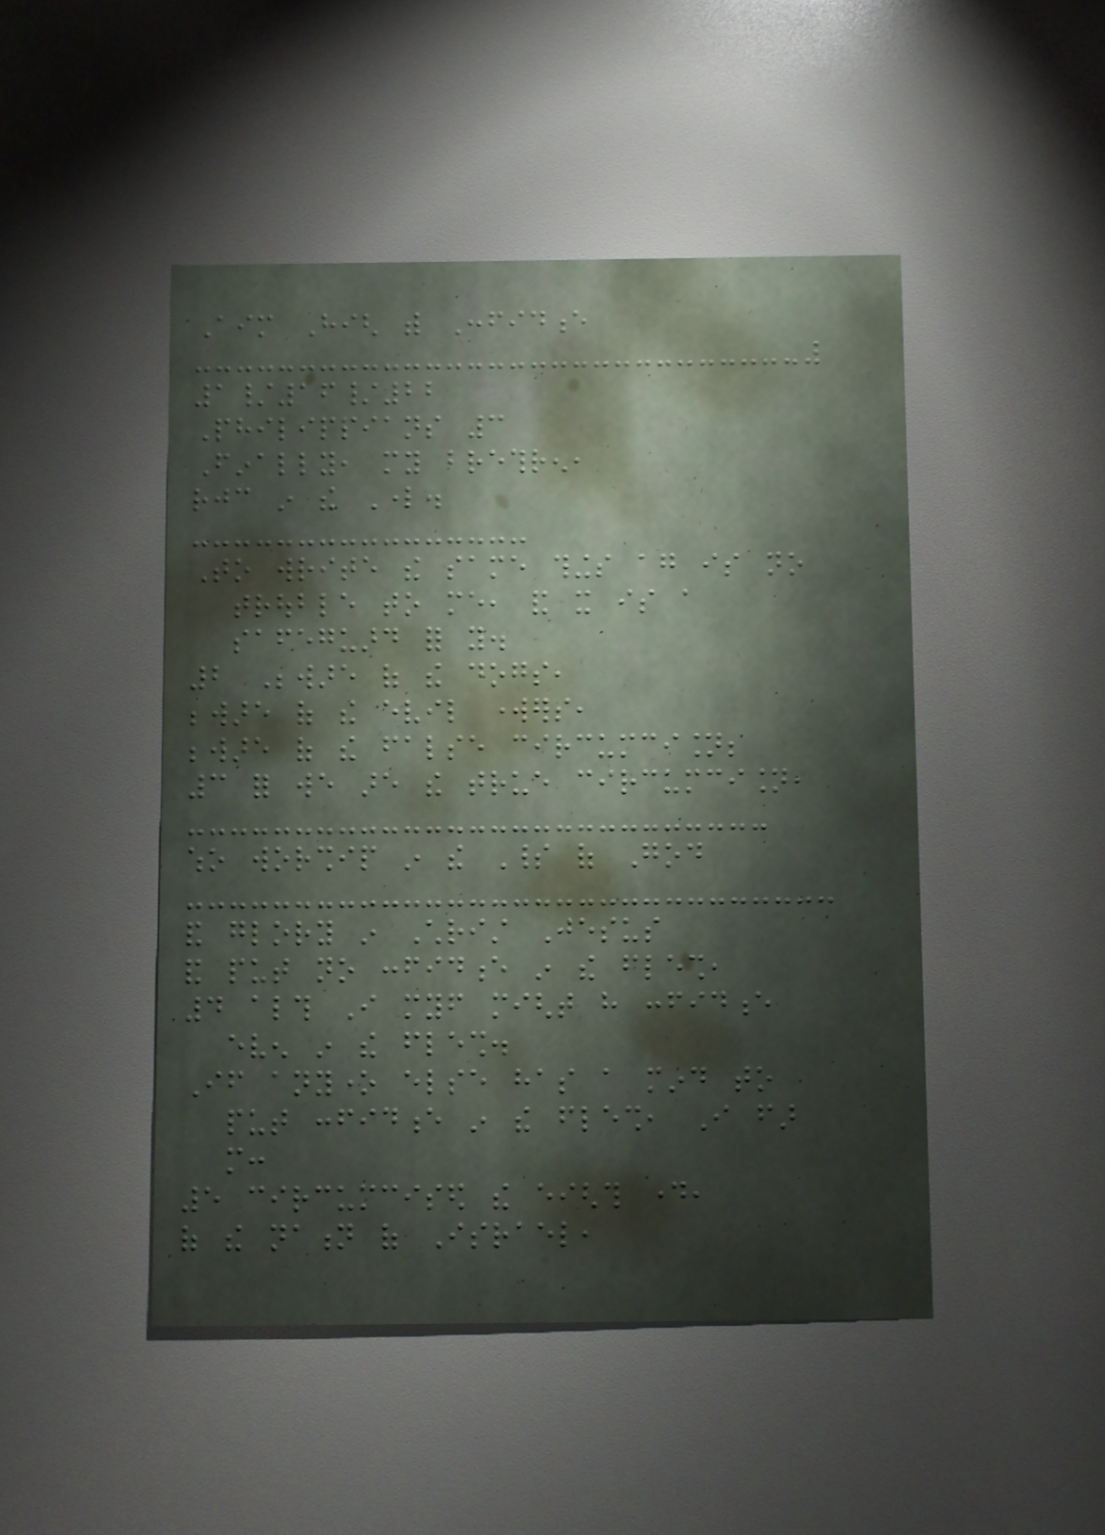Aim High with Confidence
1/16/22
Philippians 3
Finally, my brethren,
rejoice in the Lord.
To write the same things again is no
trouble to me, and it is a
safeguard for you.
2 Beware of the dogs,
beware of the evil workers,
beware of the false circumcision;
3 for we are the true circumcision,
who worship in the Spirit of God
and glory in Christ Jesus
and put no confidence in the flesh,
4 although I myself might have confidence
even in the flesh.
If anyone else has a mind to
put confidence in the flesh, I far
more:
5 circumcised the eighth day,
of the nation of Israel,
